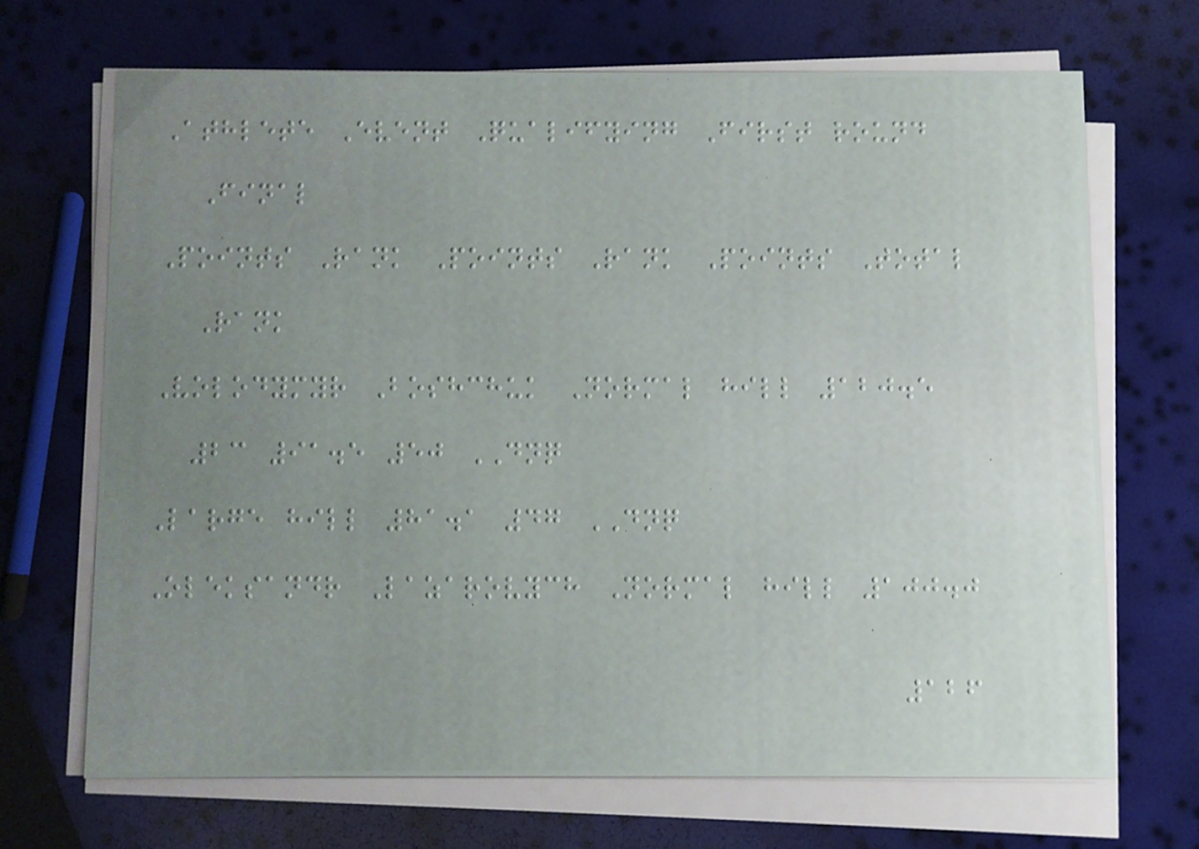Athlete Event Qualifying First round
Final
Points Rank Points Rank Points Total
Rank
Volodymyr Boshchuk Normal hill 120.5
23 91.5 50 DNQ
Large hill 81.1 47 DNQ
Oleksandr Lazarovych Normal hill 100.0
126
